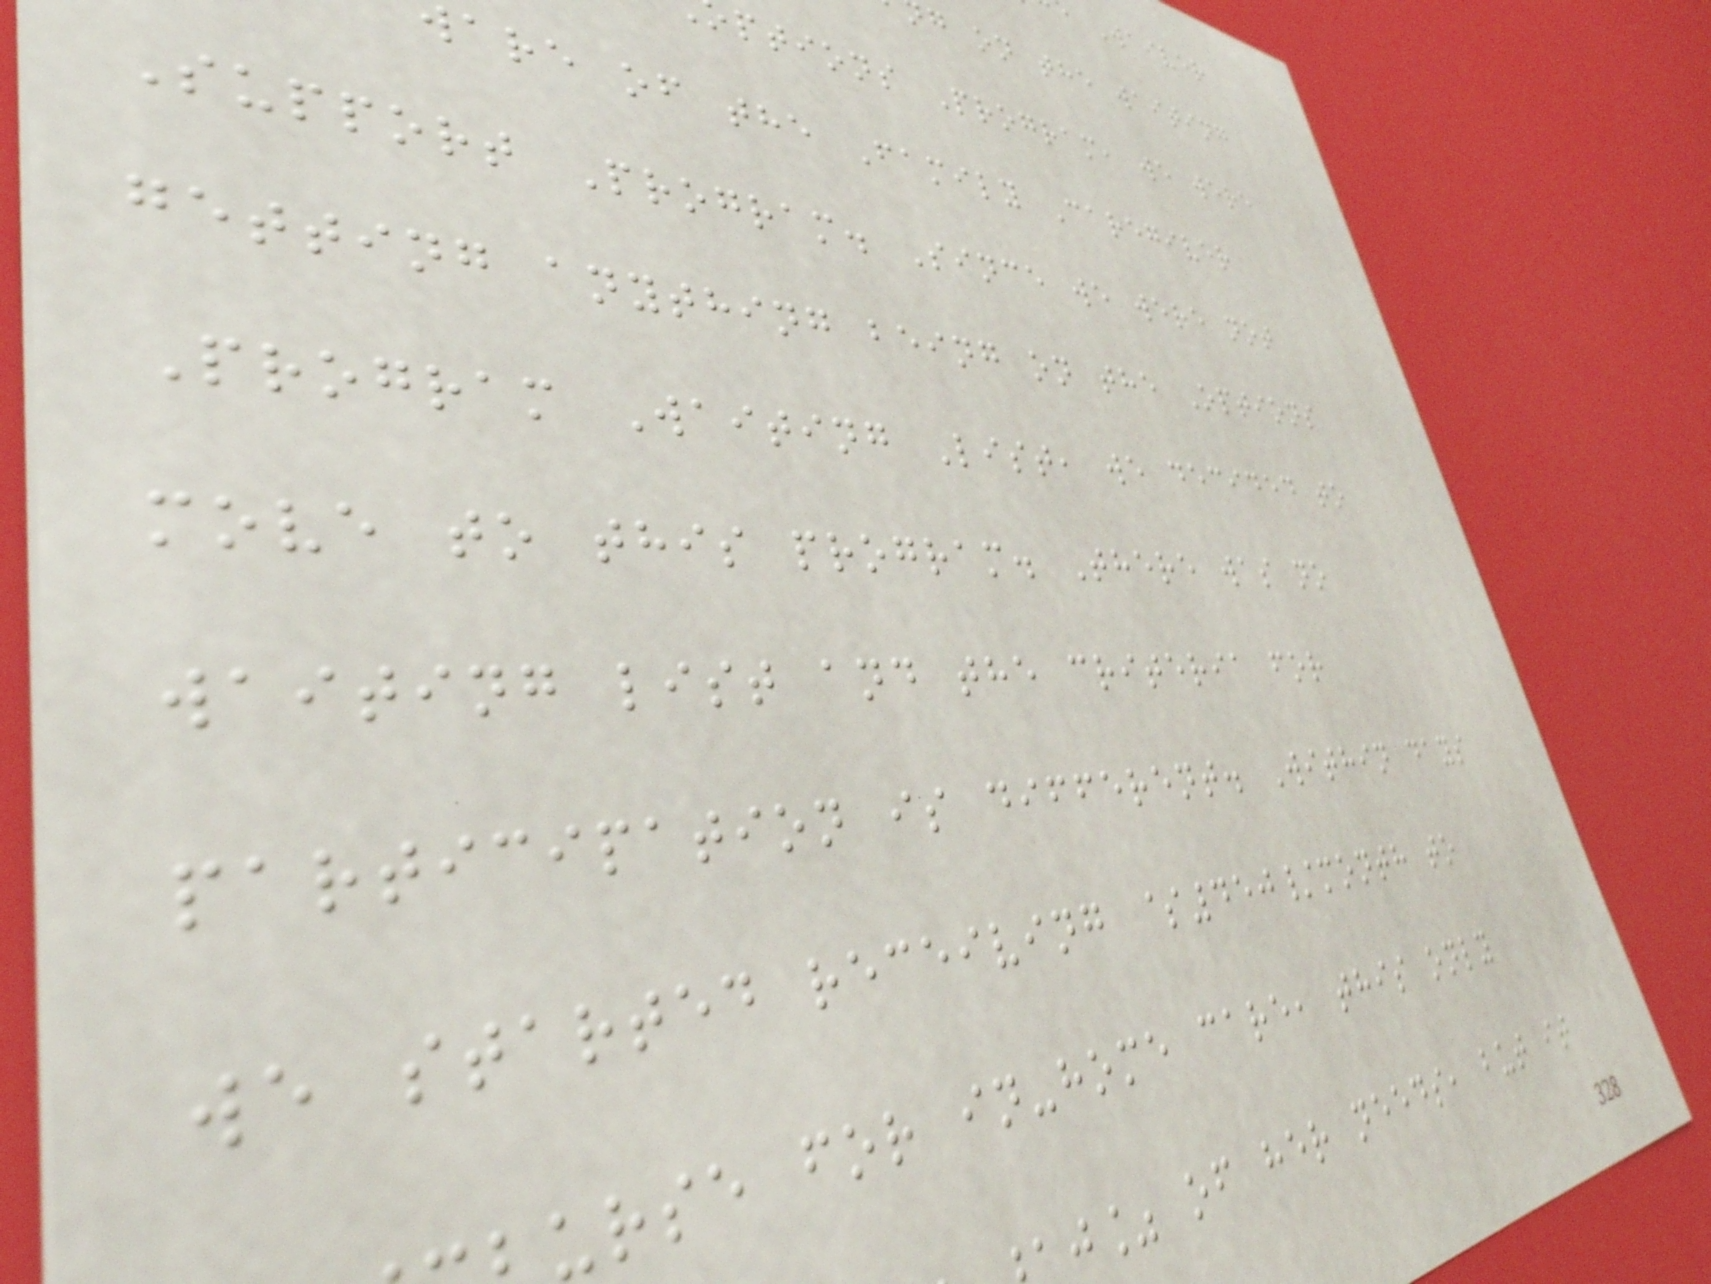g on the waiting
ptions Program, we were
are of the Family Caregiver
Support Program. Since we were not
getting anything being on the Options
Program Waiting List, we decided to
move to this program. There was no
waiting list and the criteria for
participation is different. Within days
we started receiving $450/month to
urse for in-home care, this only
j% of her needs, but it
